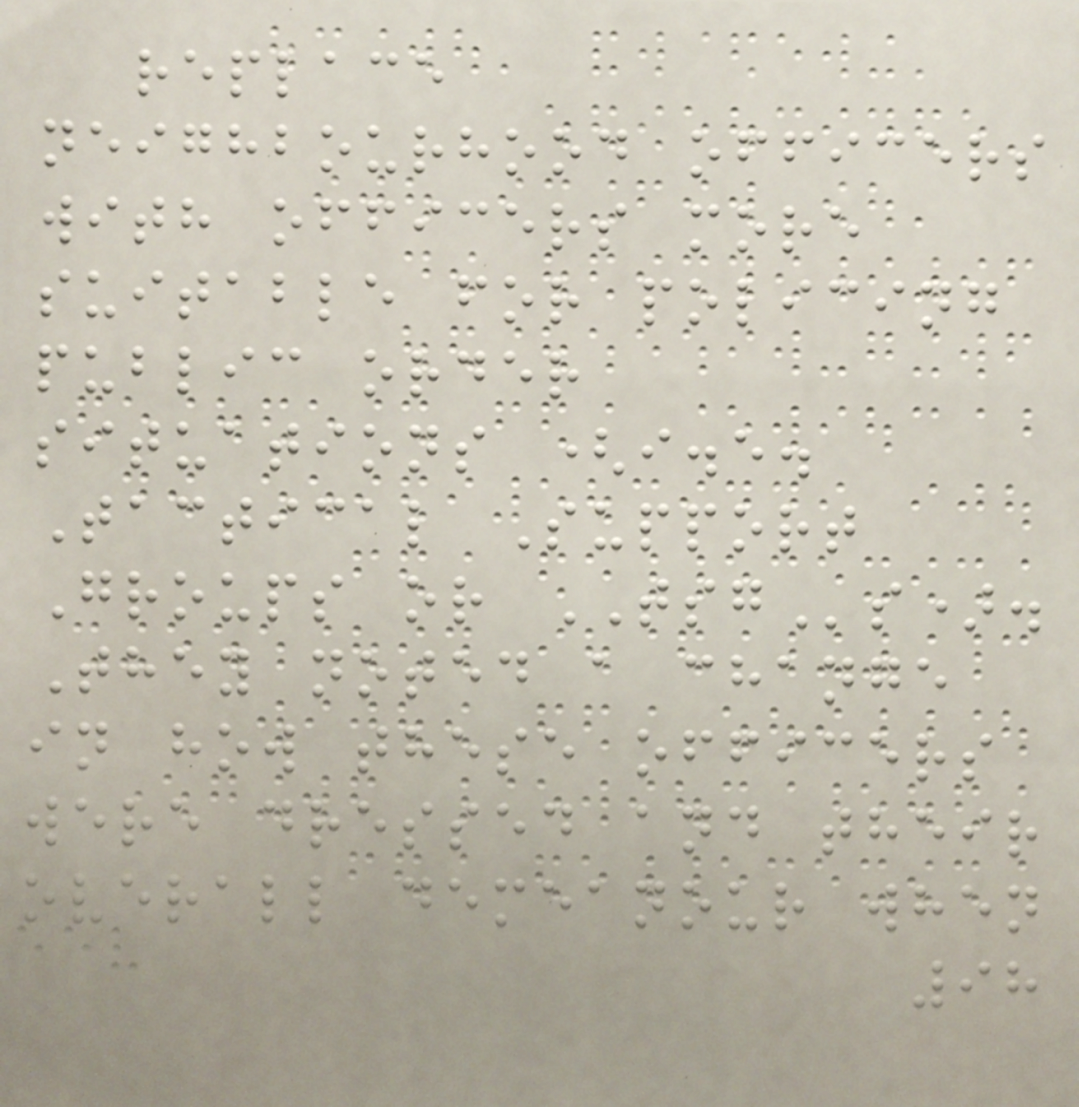replace
neighbourhood officers
with officers more
suitable for policing
public order
situations (i.e.
Tactical Support
Groups or TSGs).
They noted a change
in how these officers
were dressed and their
overall demeanour when
98
